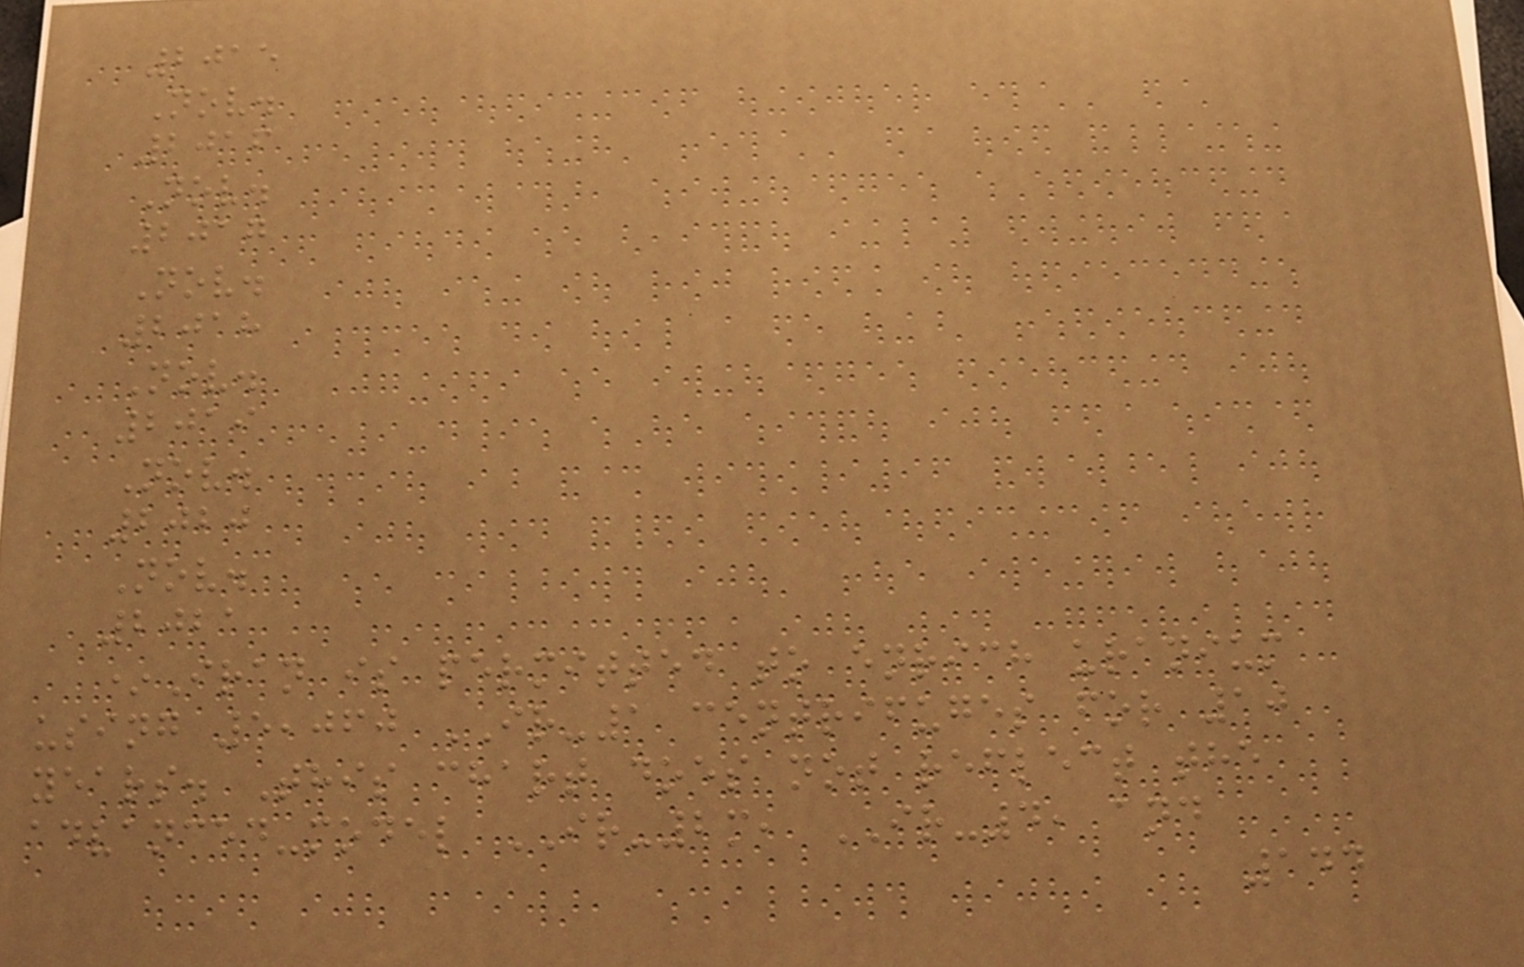2015
Nov.
2016
Nov.
2017
Nov.
2018
Nov.
2019
Nov.
2020
Nov.
2021
*Iran is permitted to enrich uranium
using 5,060 IR-1 centrifuges for 10
years. This chart does not reflect the
advanced-model IR-2m, IR-4, and
144
